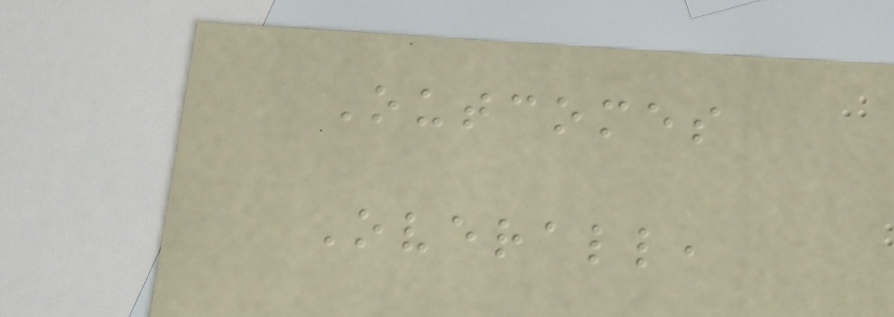Outcomes
Overall,
